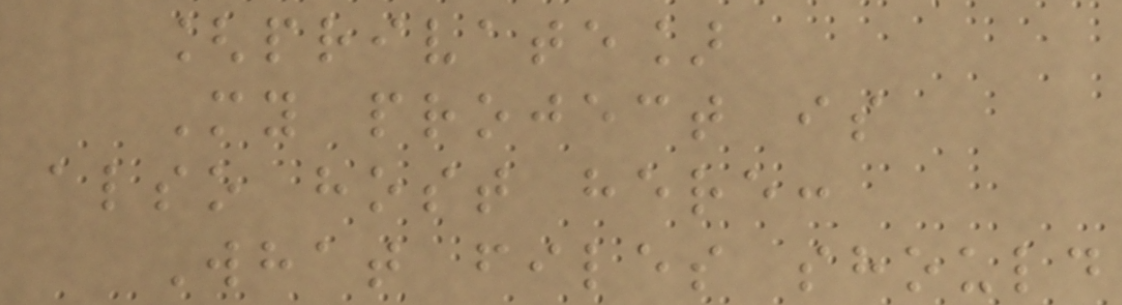[private]
My project is
also host here:
What files should
